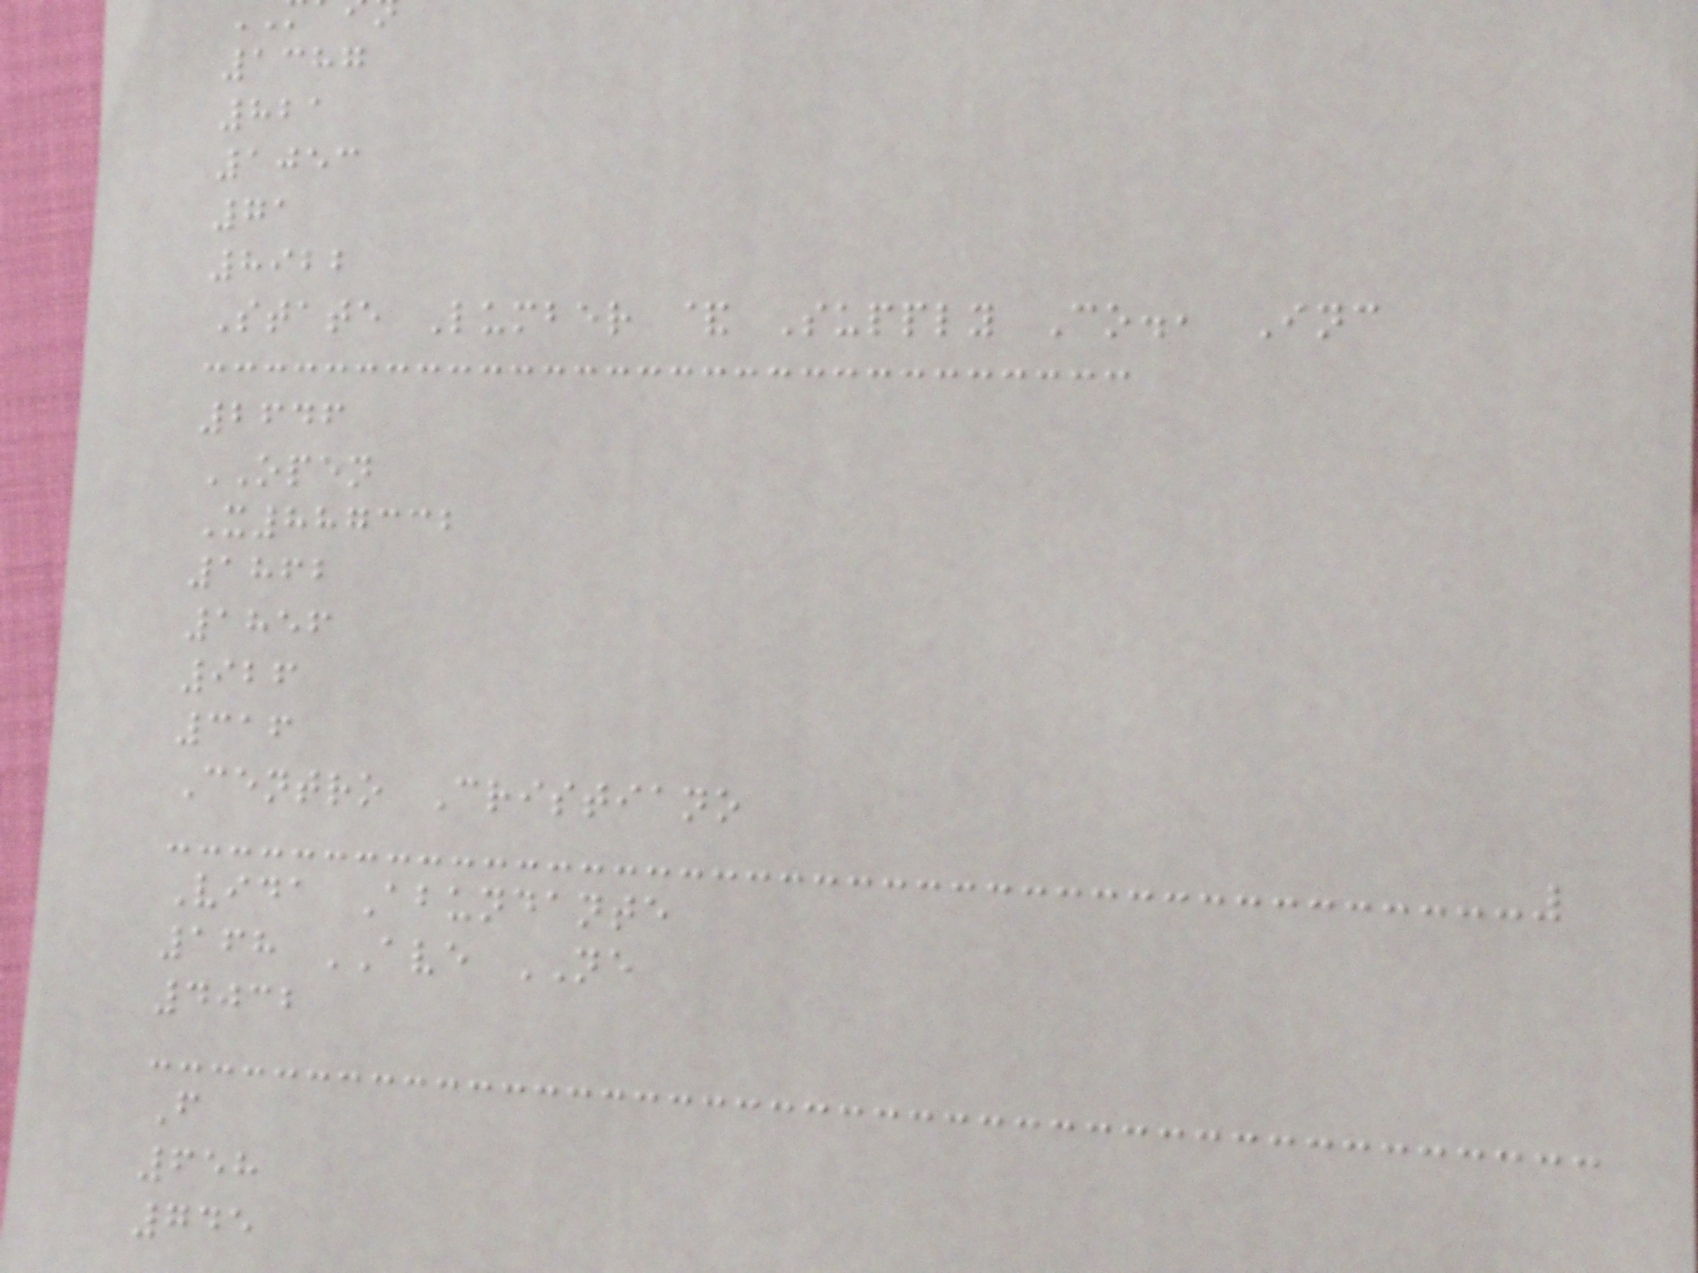1387
821
1053
71
8922
State Lumber & Supply Co., Inc
2646
OPEN
X887332
1862
1856
926
316
Centro Cristiano
Vida Abundante
168 AVE NE
4032
F
658
745
